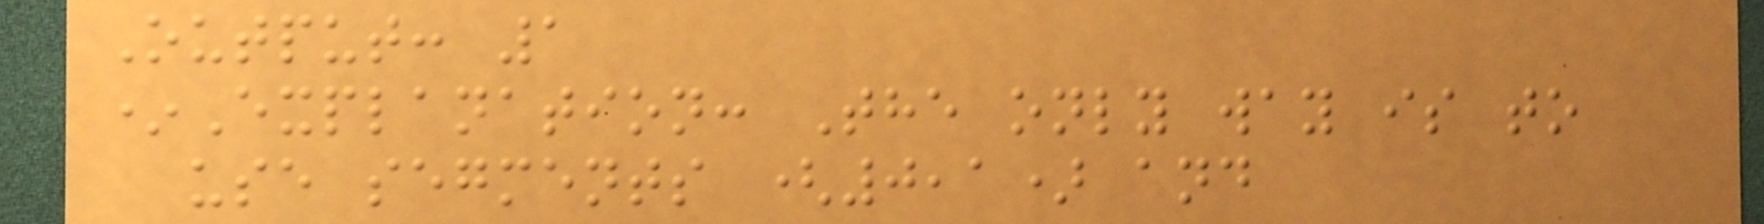Output: 1
*Explanation: The only way is to
use segments (0,1) and
